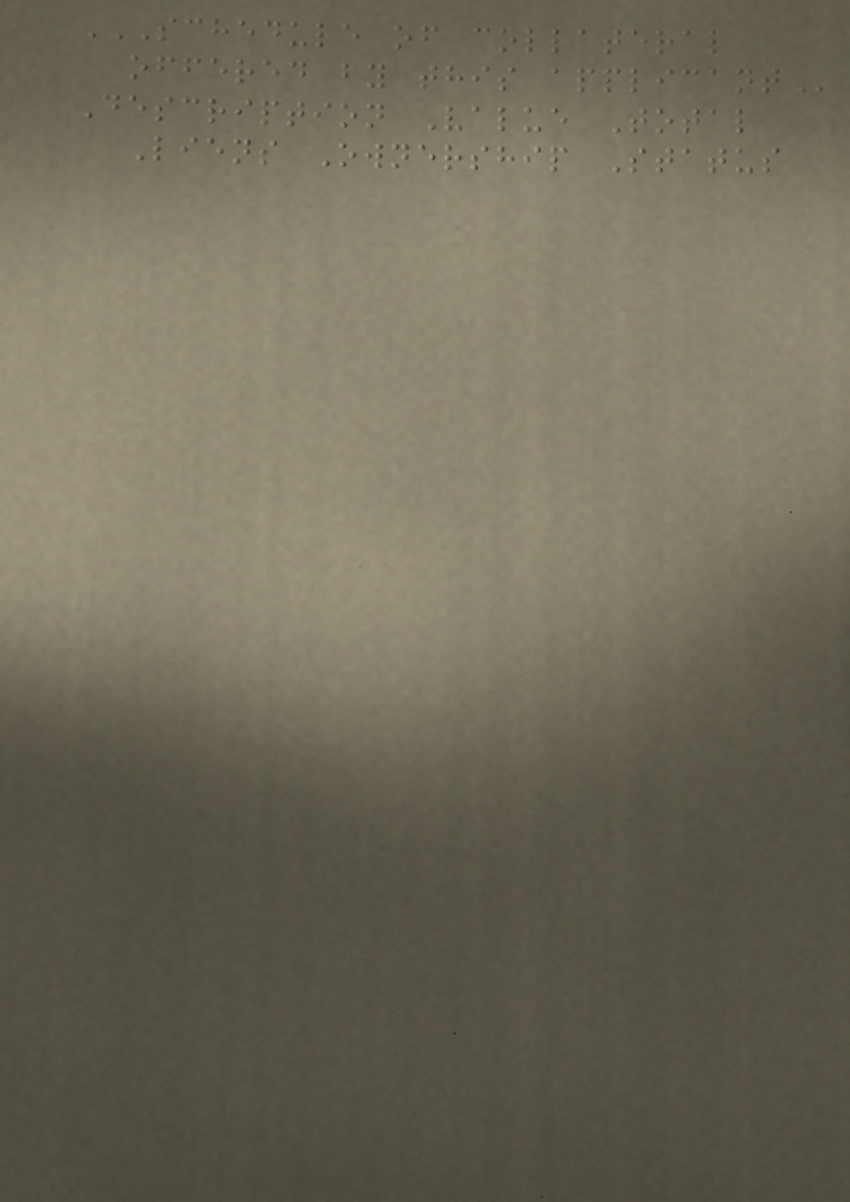SCHEDULE OF COLLATERAL
OFFERED BY THIS APPLICANT
Description Value Total
Liens Ownership Status
